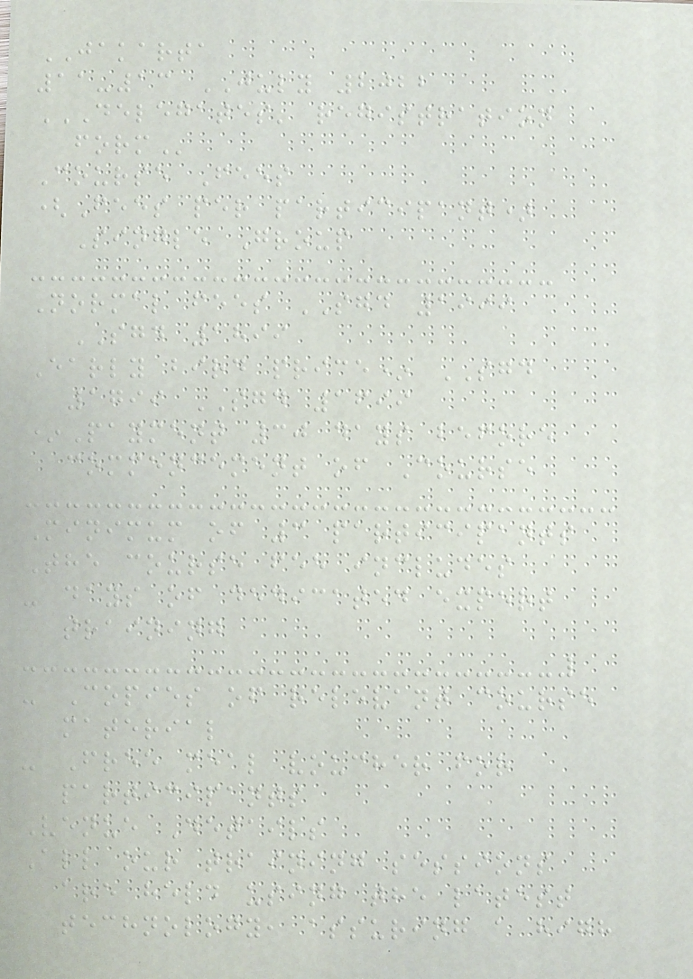JAKARTA
11-13 JULY 2022
DELEGATES' REGISTRATION
FORM
Course Fees
(Fees per participant)
Single Group
Normal fees SGD 1999
SGD 1899
Early bird price* SGD
1799 SGD 1699
*Payment 30 days before
commencement of Course
Minimum of 3 participants
The course fee includes
- days of dedicated expert
training
- Copies of relevant course
material
- Free meal voucher for
participants
Venue Details
All our training sessions
are held using the latest
technology, assuring a high
